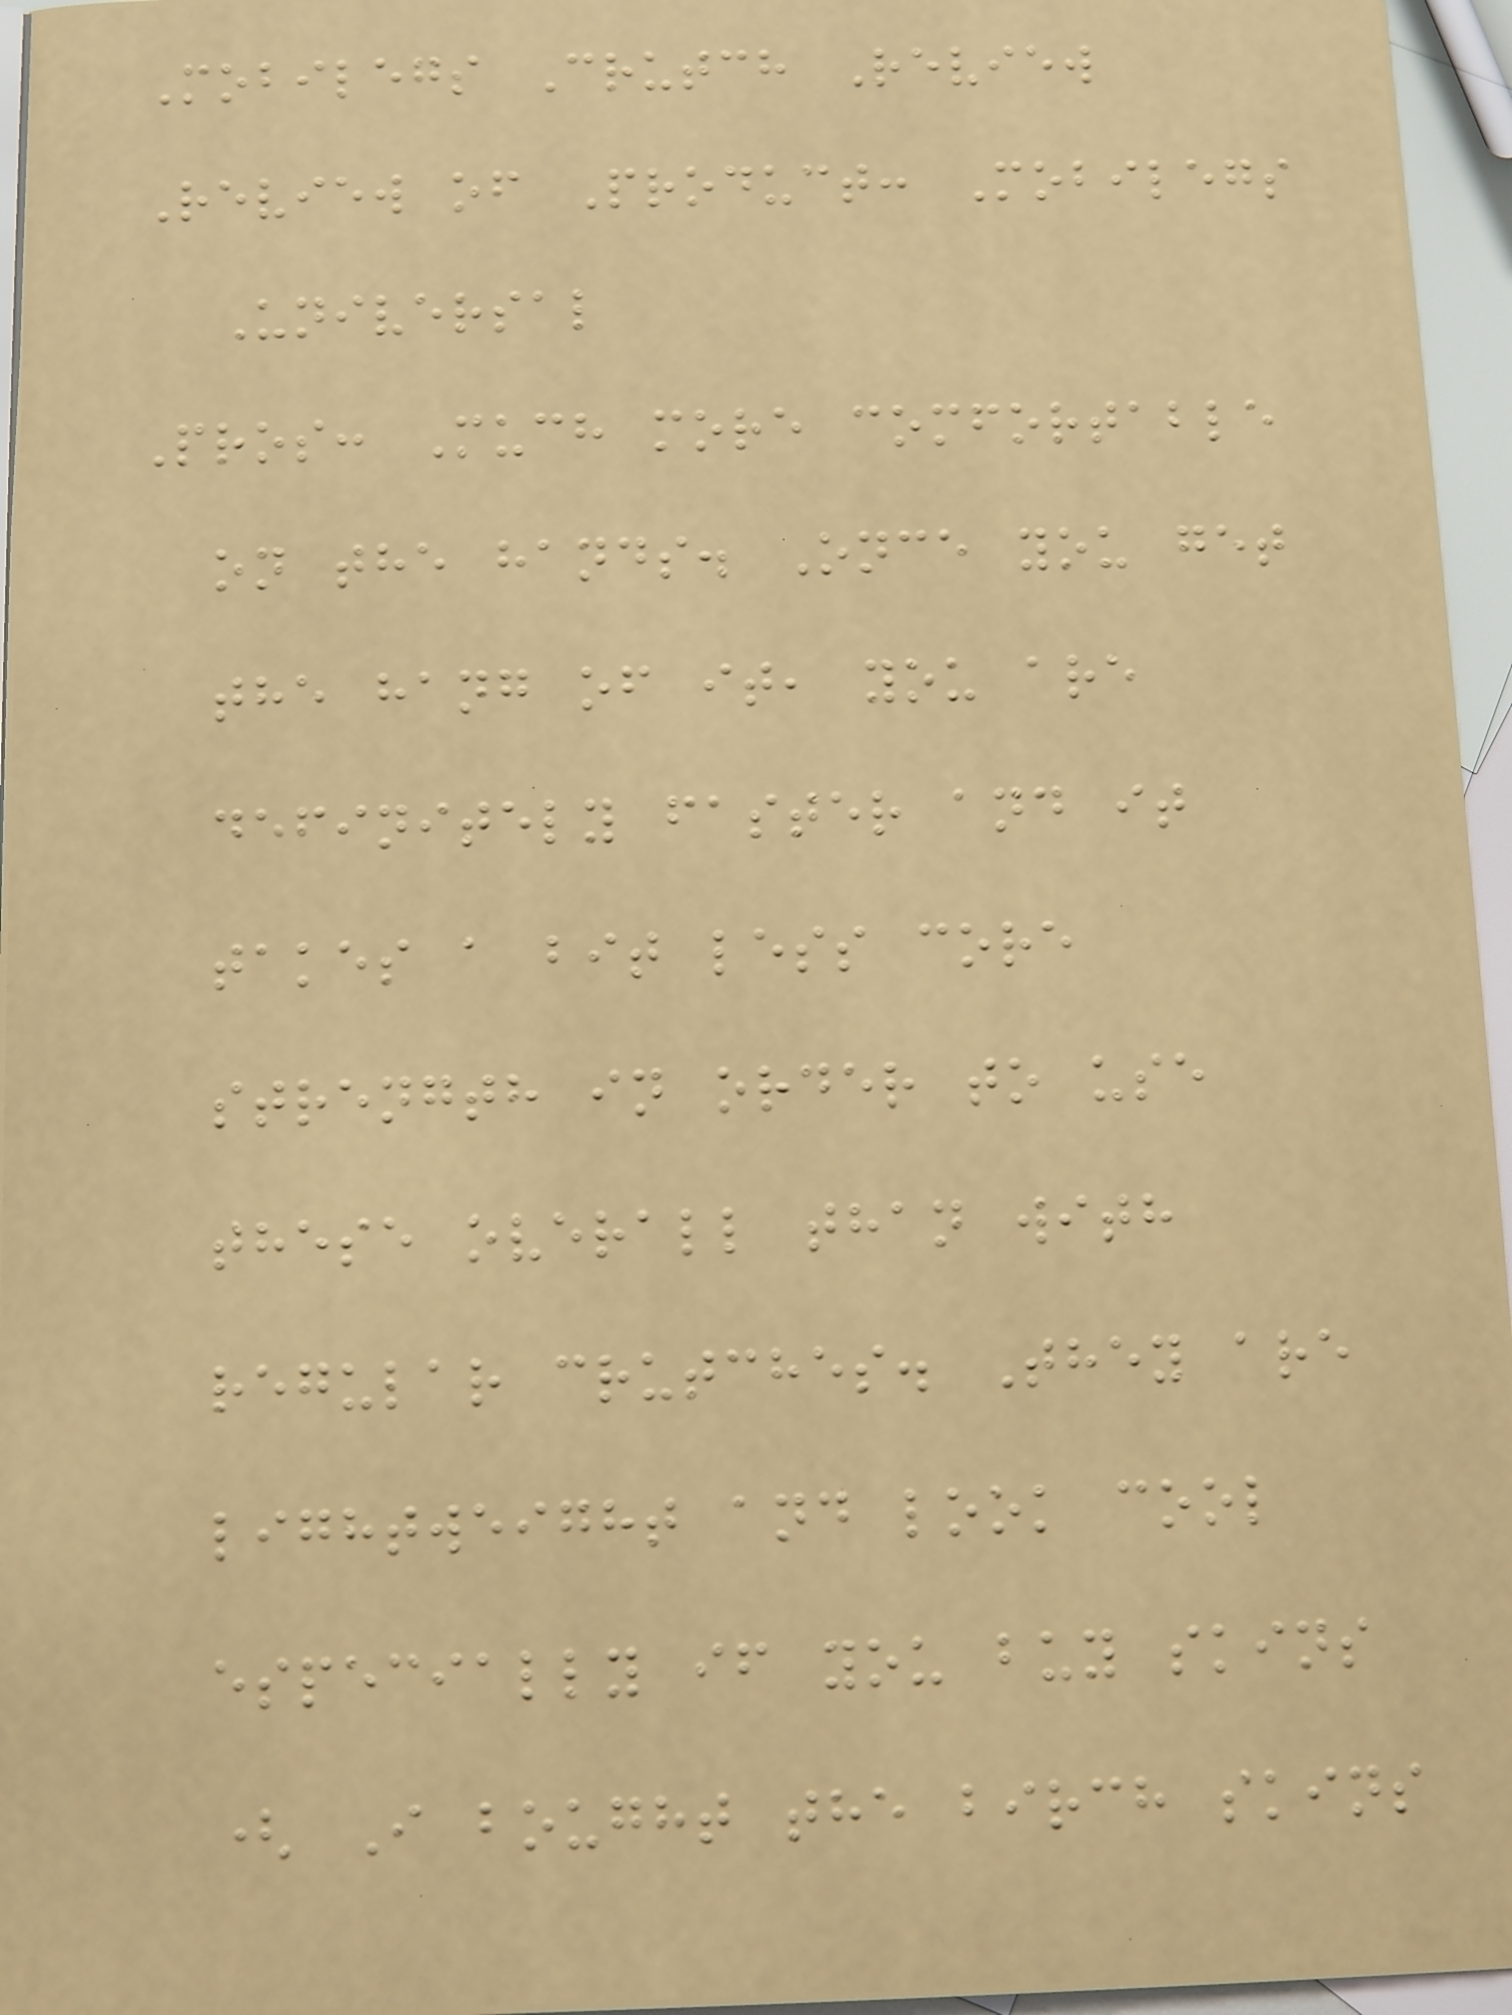Mobilegs Crutch Review
Review of Product: Mobilegs
Universal
Pros: Much more comfortable
on the hands. Once you get
the hang of it, you are
definitely faster and it
takes a bit less core
strength in order to use
these overall than with
regular crutches. They are
lightweight and look cool
especially if you buy skins
( I bought the birch skins
